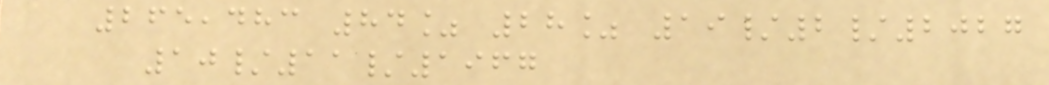265,483 84% 28% 19/2/2027
10/11/1967
